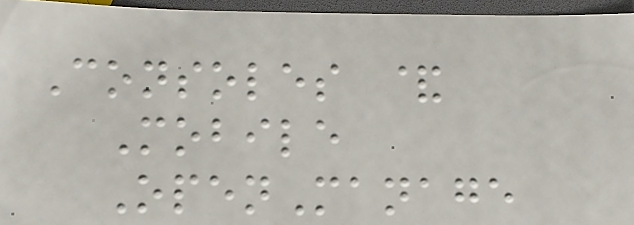Consoles &
Mobile
OpenManage
